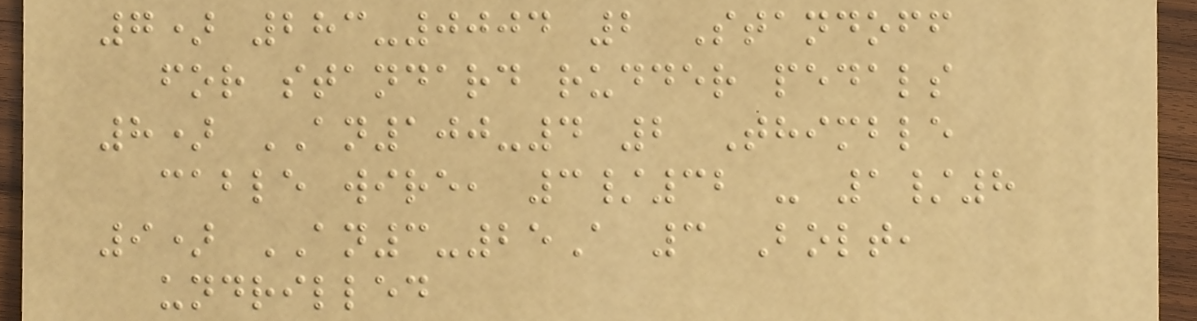7) 283-0004 2 Standoff
for standard rudder pedals
8) AN100-4 2 Thimble
cable wire, 3/32 - 1/8
9) AN3-25A 3 Bolt,
undrilled
